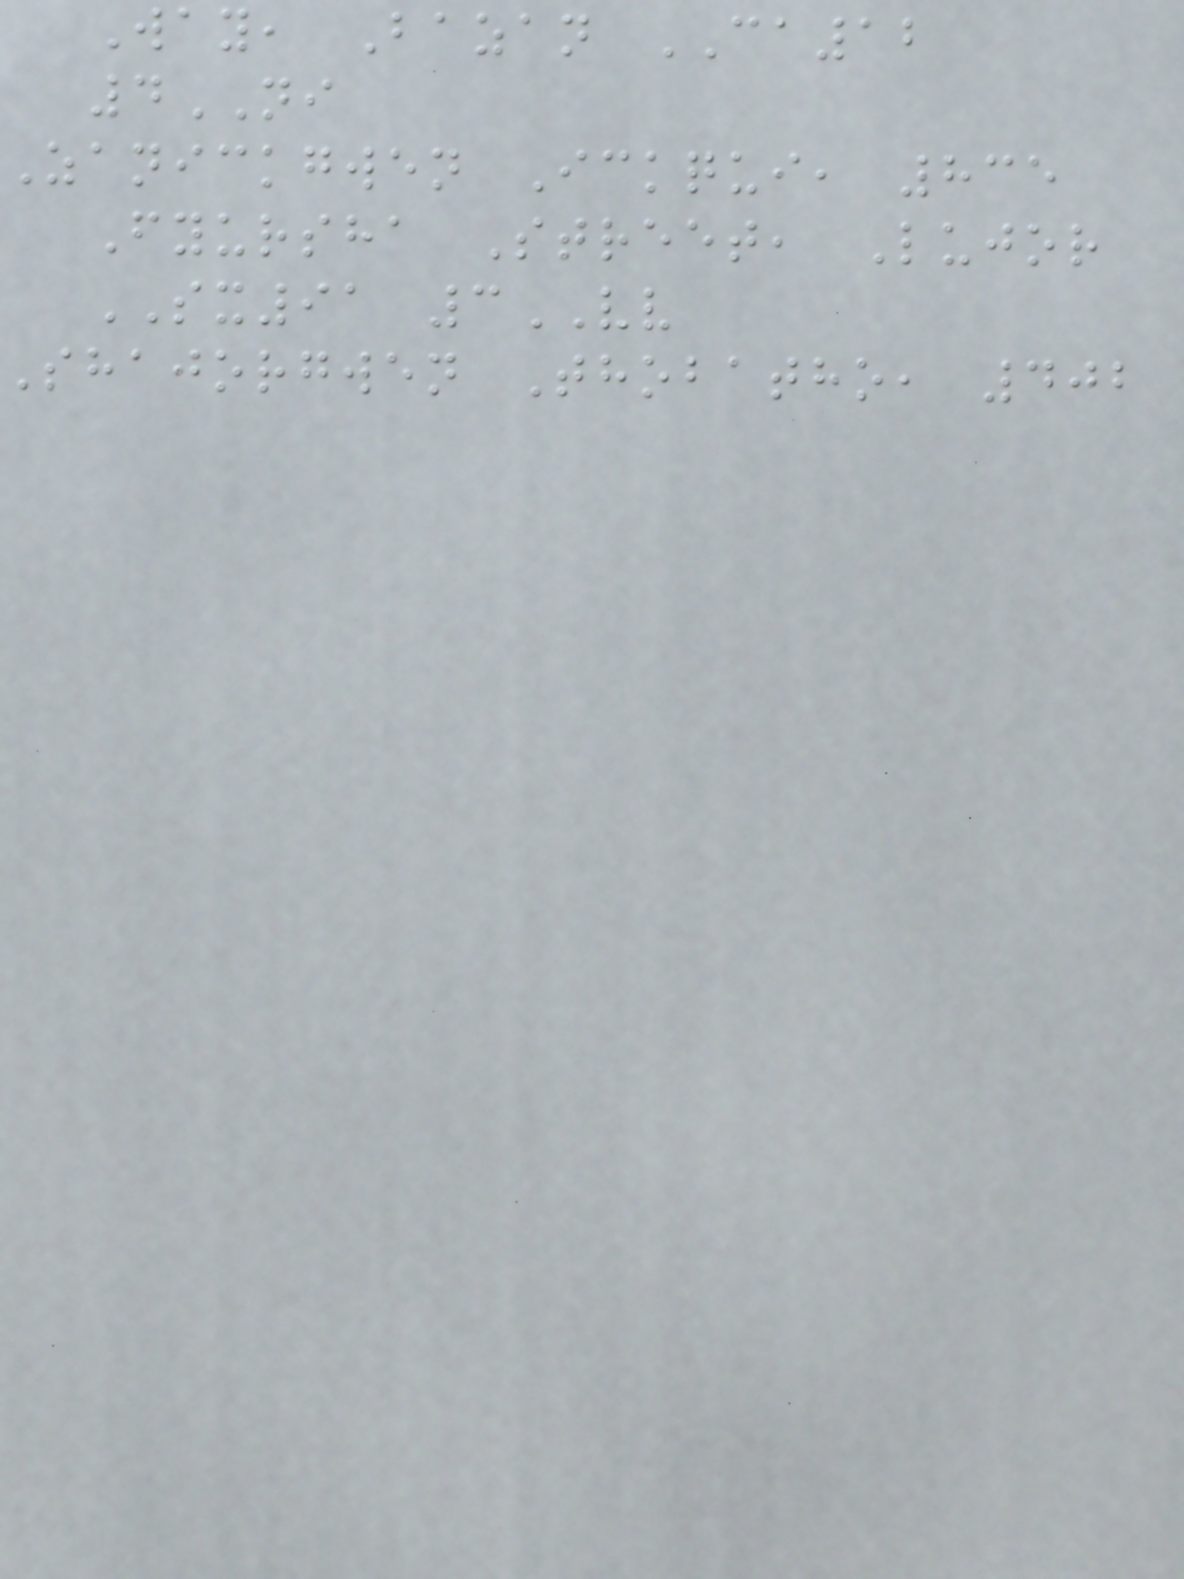Way, Bazan CA12
4NI
Zanickgwen Ickqui, 835
Fyursha Street, Lujor
SX91 3VV
shajorgwen Thobatho, 402
